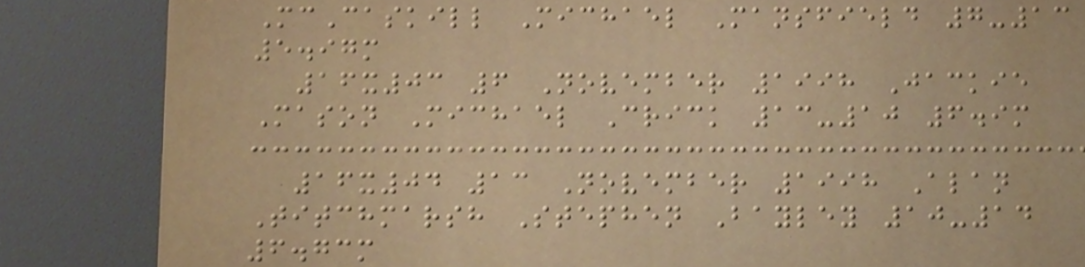McCaskill Michael Mansfield 7-13
5.97m
16x03 6 November 1998 Jackie
Mason Michael Crick 13-10 6.9m
16x04 13 November 1998 Alan
Titchmarsh Stephen Bayley 10-14
6.73m
